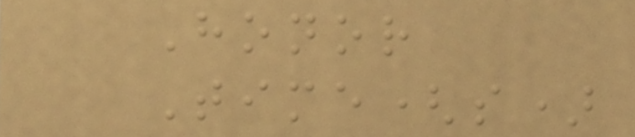Honor
Time(s)
